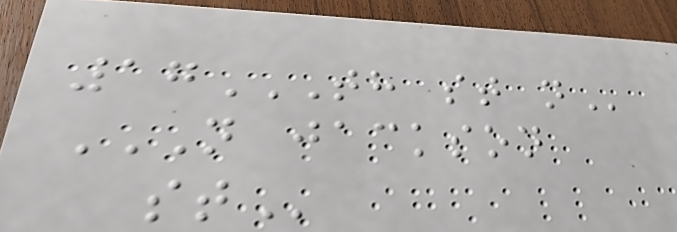17TH ST N
N JACKSON
ST
